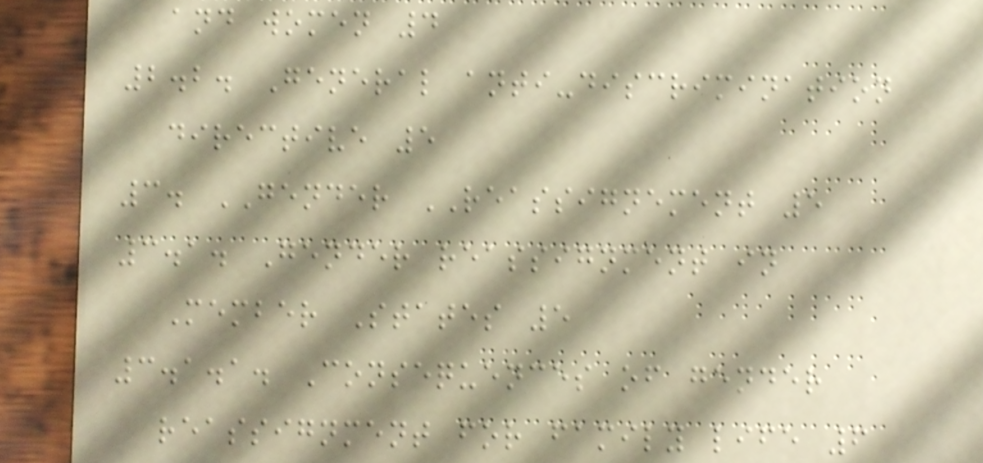and women 4
2.2. General anti-discrimination
directive 5
3. GENDER REASSIGNEMENT 5
3.1. Gender reassignment in
Member States 5
3.1.1. Consequences of gender
reassignment for family life 6
